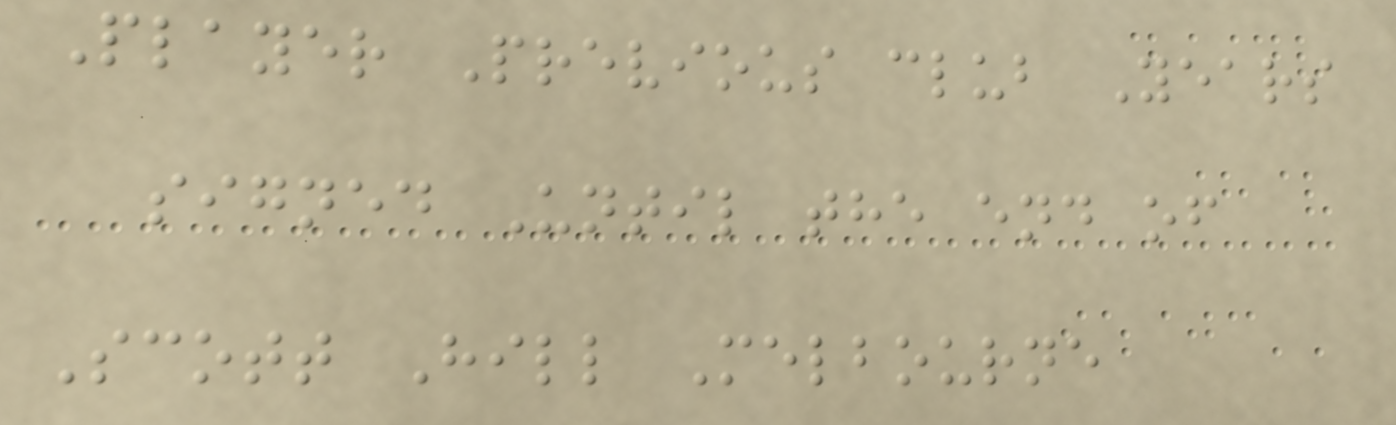Player Previous club Years
signed Until the end of
Scott Hill Melbourne
